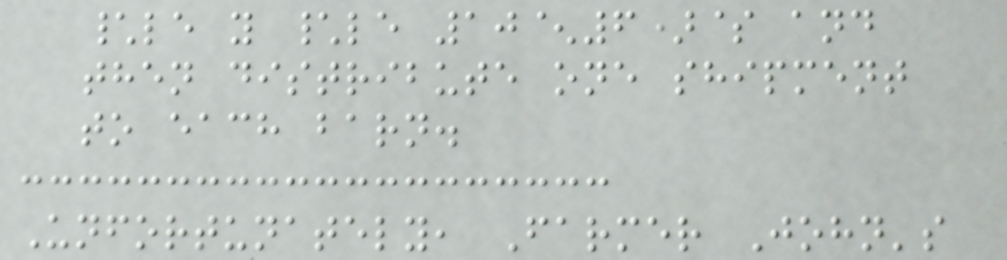\le y \le 10^6)$ and
then distribute one shipment
to each barn.
Unfortunately, Farmer John's
